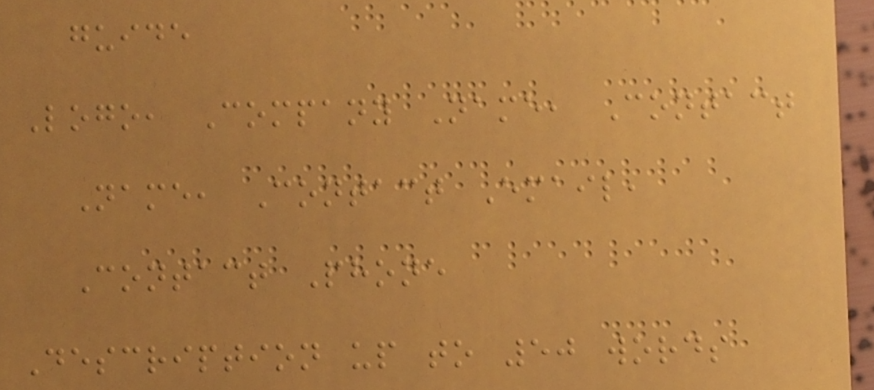guide
Logo, Company Name, Contact
Name, Contact Email,
Contact Phone
Description up to 50 words
